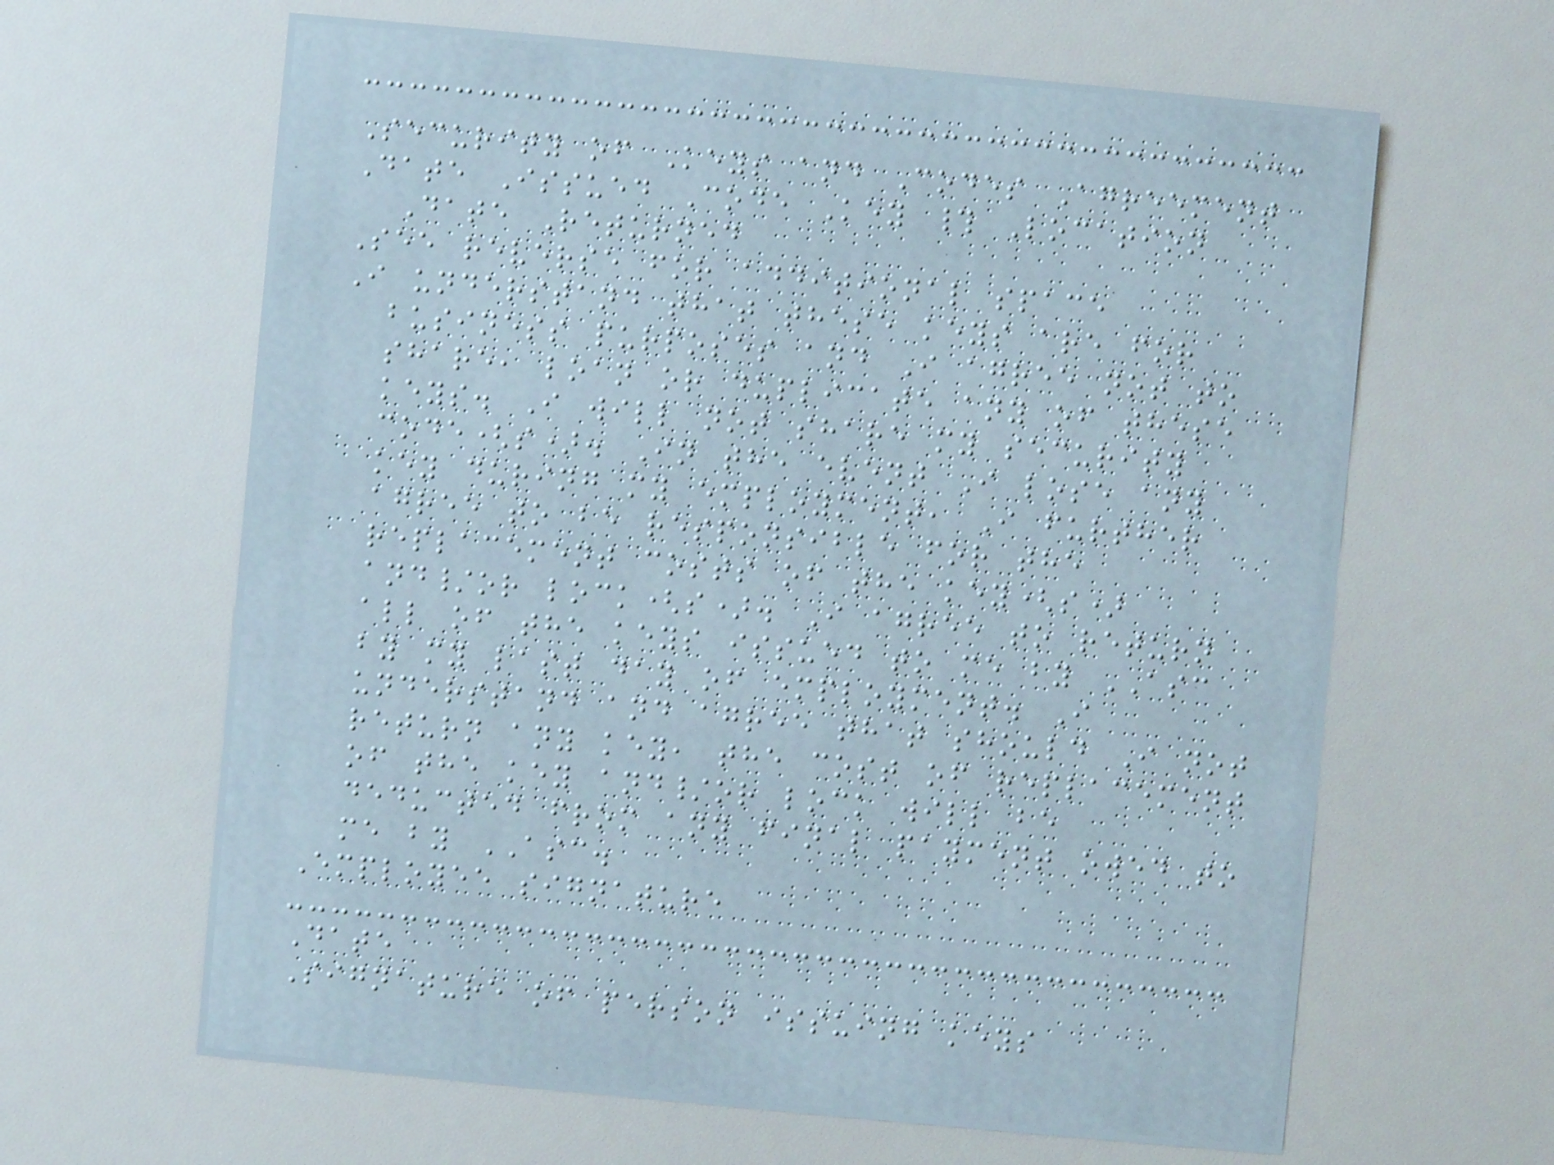Security of Keys and Codes Agreement
Date Issued Code Key # Location
Date Returned
See reverse for additional space
I understand that these keys are for
business purposes and I agree not to
share, loan or duplicate any of these
keys. I will not share my security
code(s). In the event I lose any
key during my employment, I further
agree to be responsible for the
replacement costs of the key(s)
and/or lock(s). I agree to return
all of the keys issued to me by ASC
by my last day of employment. I
understand and agree that should I not
return any key, the cost of replacement
of the key and/or lock will be
deducted from any final payment owed to
me by ASC.
Employee signature
Date
Signature of person issuing keys
